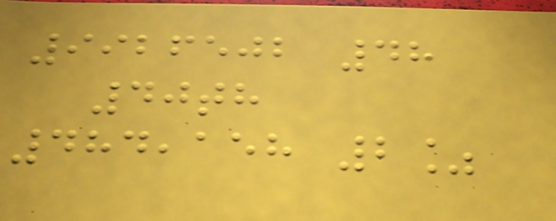9926502 48
40th
484,158 2%
